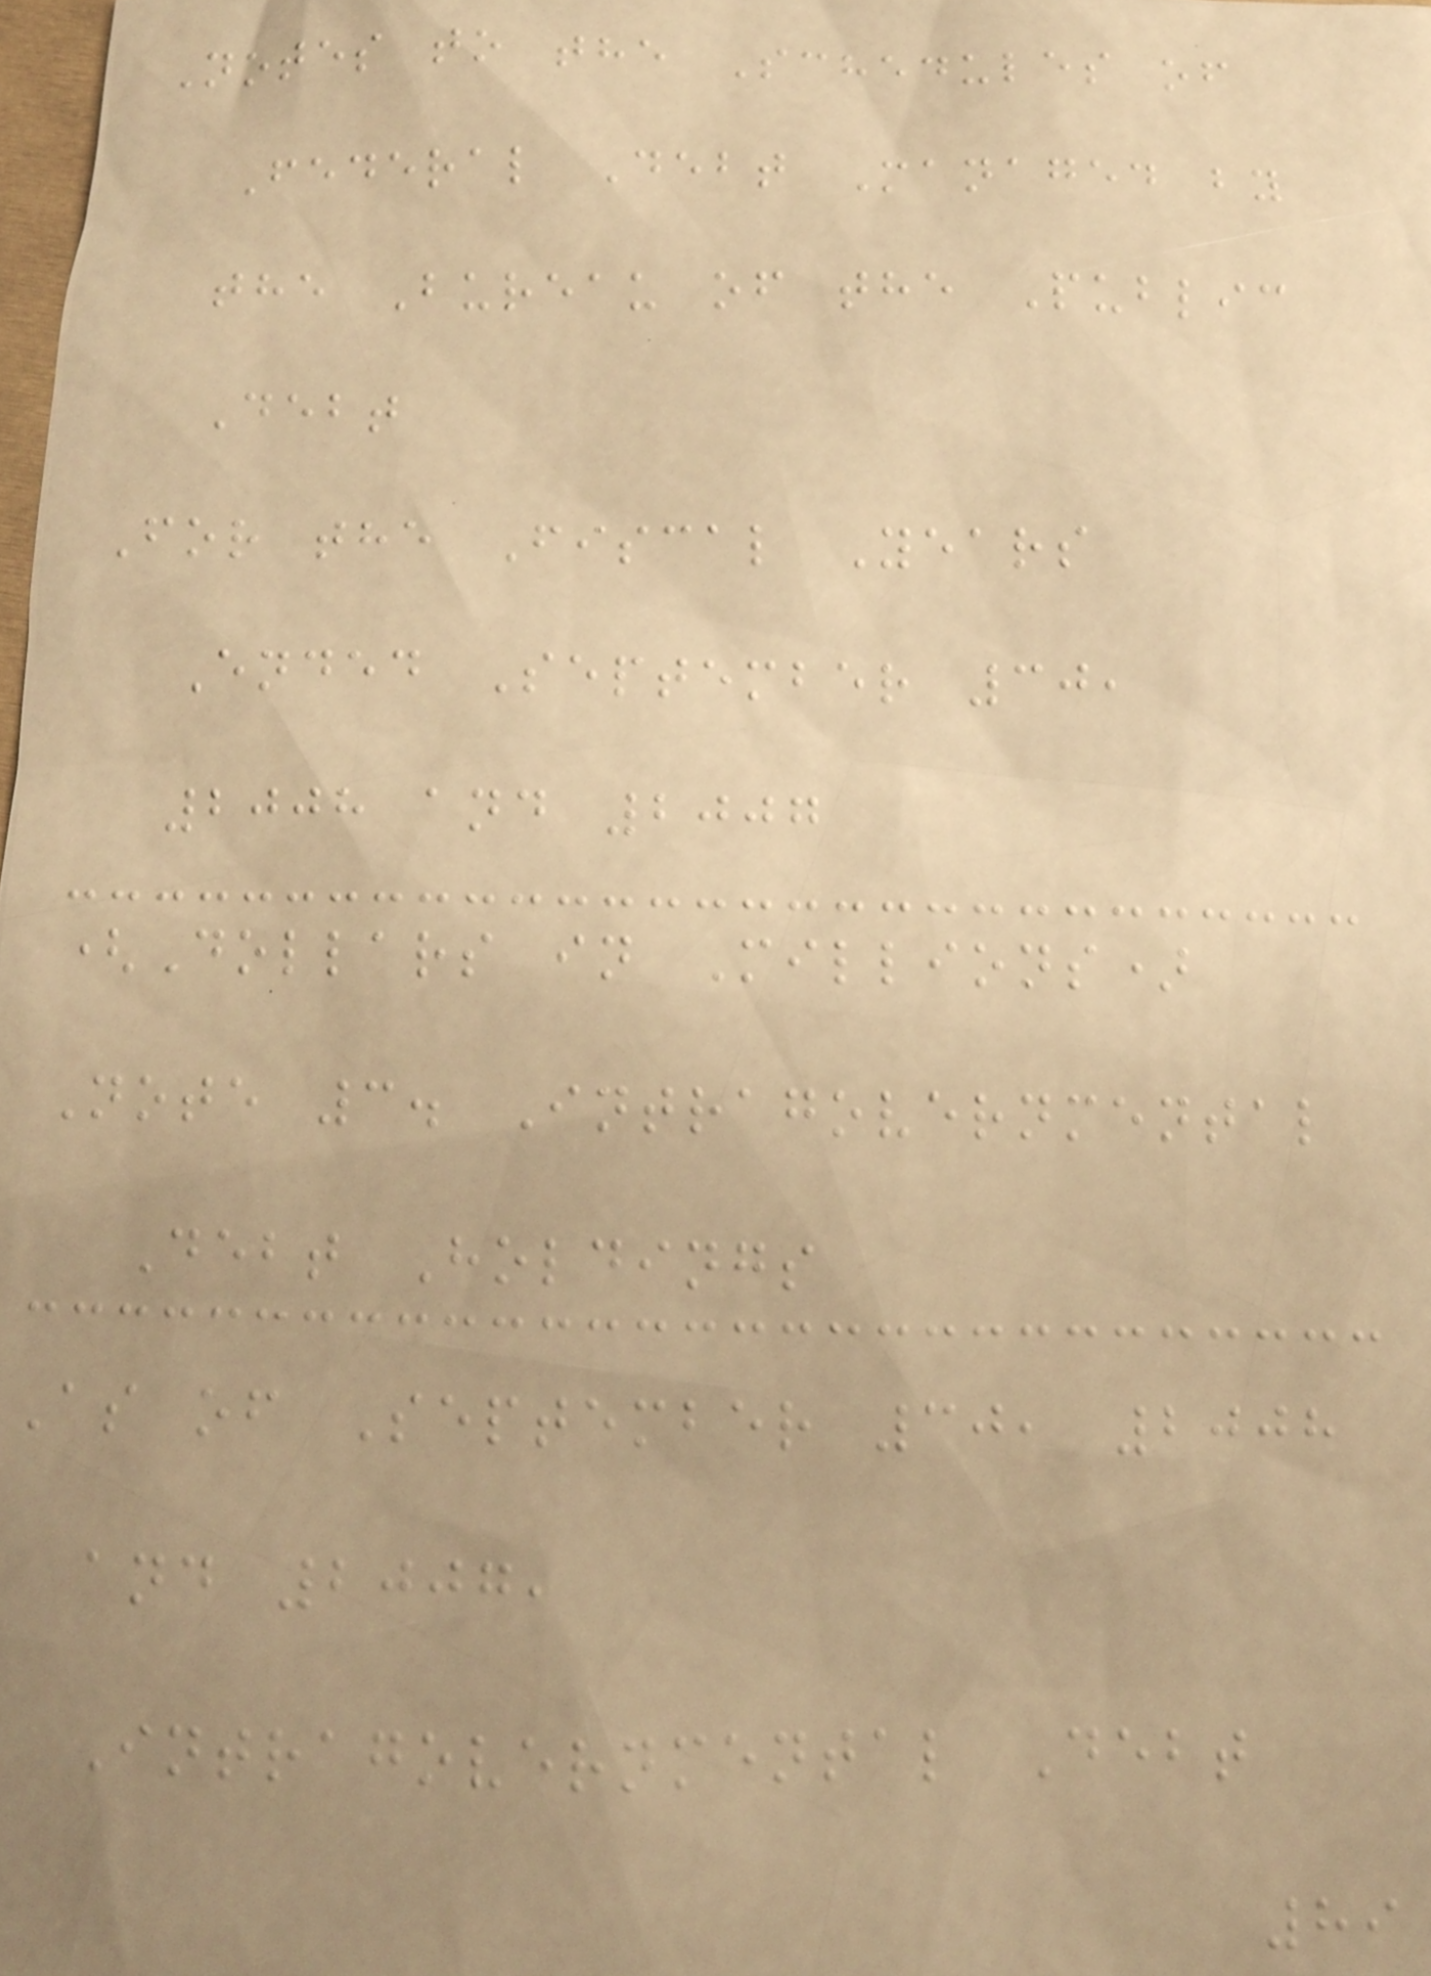Notes to the Schedules of
Federal Debt Managed by
the Bureau of the Public
Debt
For the Fiscal Years
Ended September 30,
2008 and 2007
(Dollars in Millions)
Note 3. Intragovernmental
Debt Holdings
As of September 30, 2008
and 2007,
Intragovernmental Debt
89
